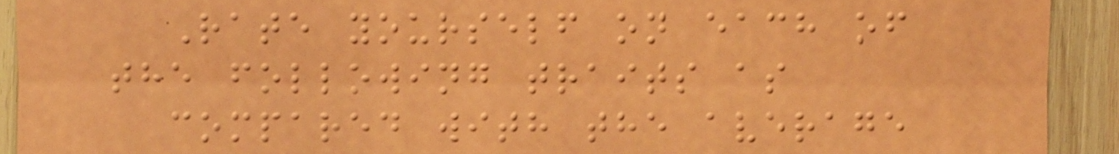Rate yourself on each of
the following traits as
compared with the average
